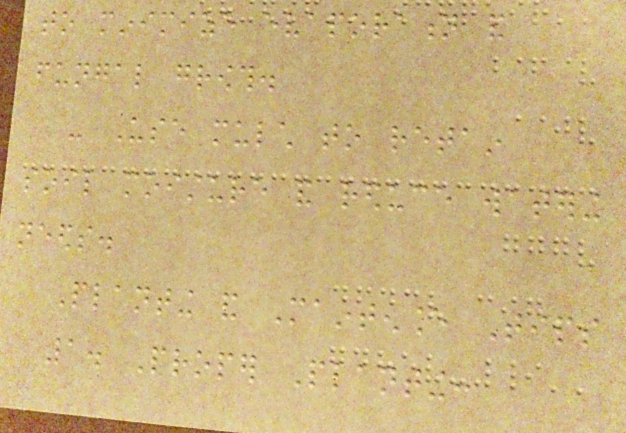to minimize evaporation and
fungal growth.
- Use mulch to retain
soil moisture and reduce watering
needs.
Planting and Maintenance Tips
1. Proper Planting:
